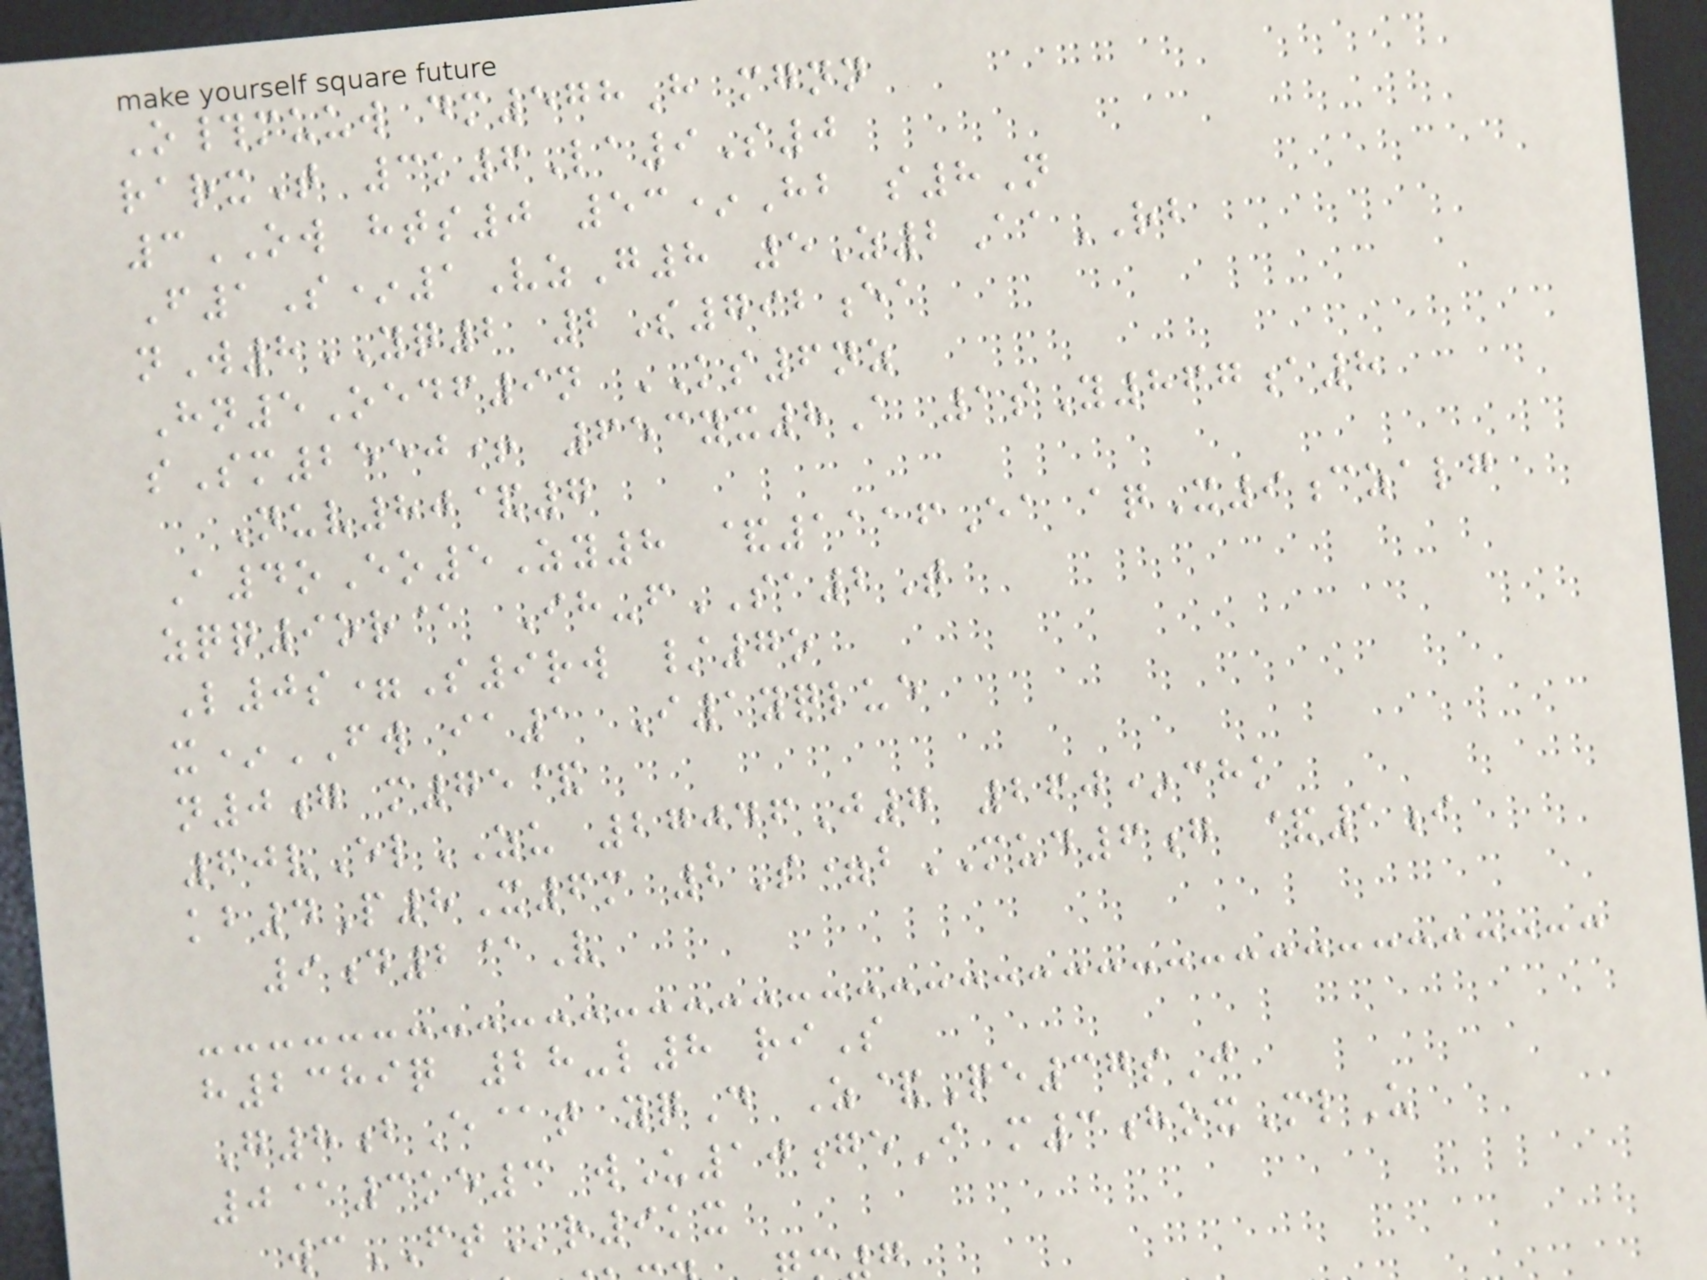O#muuw dm578H mgnn
rarxT 3k6La9S0
3OW hts0 53*Hb s8N
F1S*1VzG8 5Z2AaRB
nW8YQ2 2S792ea
Hn5Oedf9n KS6nz
sSm2550+ 653yx8A 1sY867a8
Nuv80&7
A4oEo5Zy8 &1116Ea aqX9czalg
zqq9or@ Ih-fSA2T
L0s=S9rw /7o
x*FW ia1 I1yqlue
n0g m75&
60vElZU 27046J7 260*chk
kb4P8X6m 2S=bMUD6g &1i
9d2@V
h2389q 28-l8 riS
G8bE@t yqD Z&Qe37sJ
0@3ke3 wU10geI m3hoxMlU
wcFTr9kx
